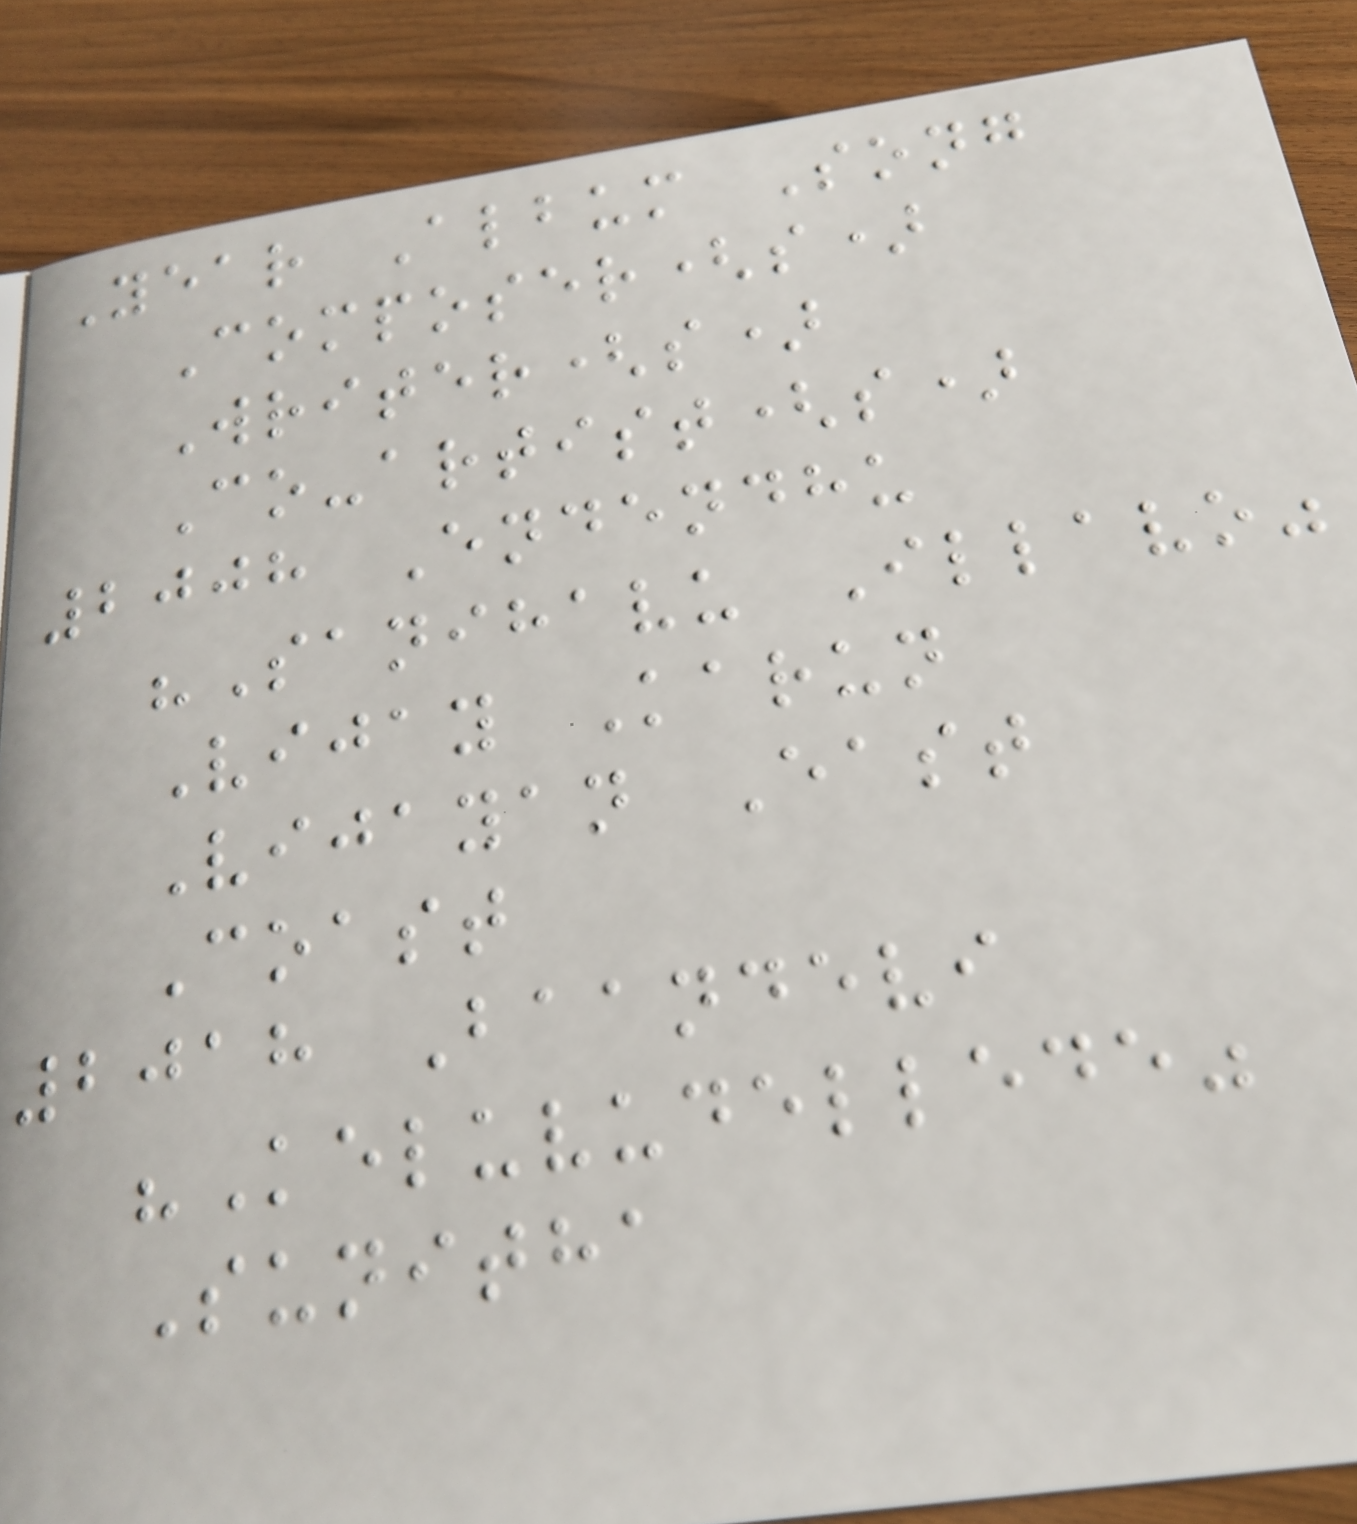Year Album Song
Composer(s)
Writer(s)
Co-artist(s)
2008 Endendhu
"Sanihavu Illavo"
Vijay Karun
Vijayan East
Coast
2018 Baandevi
"Keluvudellede"
Sunitha
